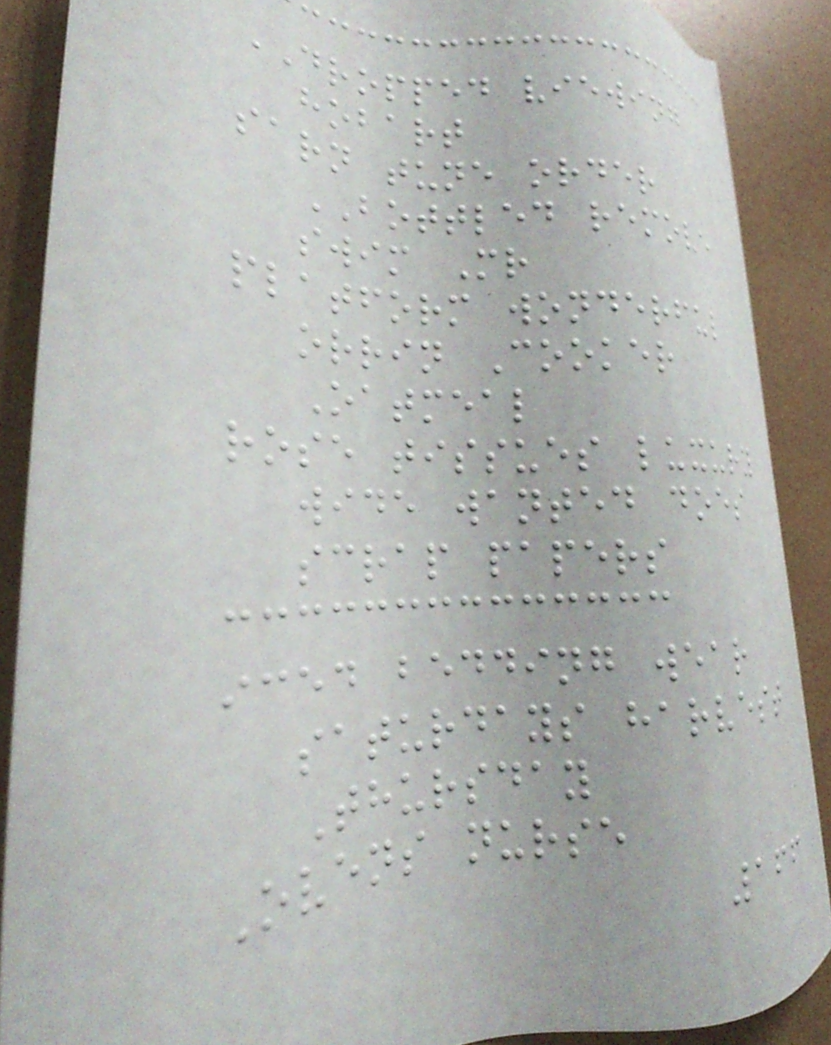DROPPED viewing
hobart
sarn tune order
BOTTLED remove
swim Mr
platform wonderful
orrin Cooker
Oatmeal
rose tissues luxury
wide wanted does
scrap papers
iced bedding wear
saturdays harvest
Thursday
Ovens nurse
166
